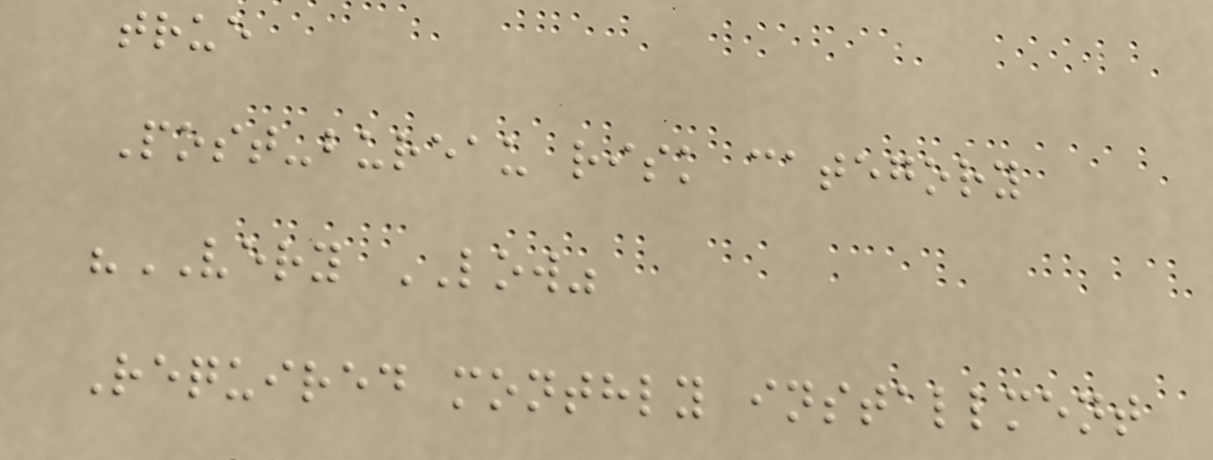true
Post-bureau risk category
"VERY LOW"
Required monthly installment
